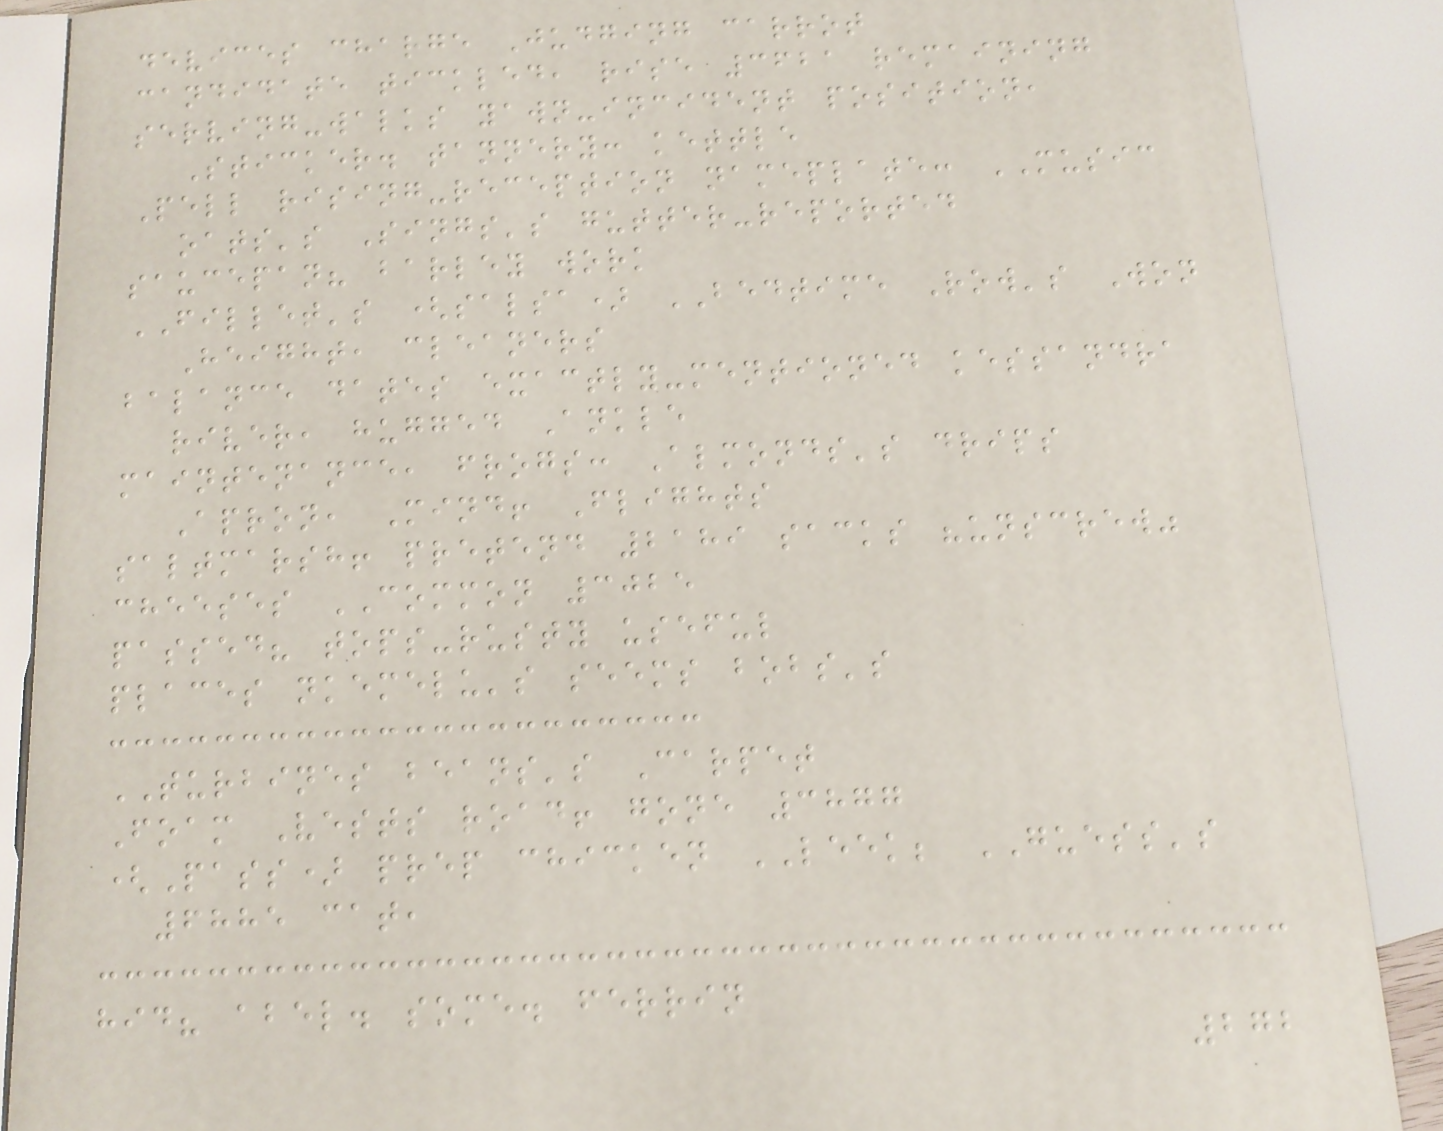devices charge Judging carrot
candidate tickled, rise 3621 remaining
serving-walks yawn-incident position,
Sticker. tannery: kettle
Pell rising-reception nameplate: MUSIC
oats's Sings's gutter-reported
saucepan? barley work
FILLET's (salsa) BEDTIME Row's Won
Height, cleaners
balance dates exactly-mentioned kessandra
river, hugged Ankle
maintenance, frogs: Almonds's drips
Apron, Mind! Flights
saltmarsh! pretend 2189 sacks "unscrew"
cheeses COMMON 3025
passed? tops-rusty useful
places nkemelu's seems bobs's
TURBINES beans's Carpet
Foam Vests road! gone 3877
(Pass) prep chicken LEEK; GUESS's
6885 cat,
hid? abel. some. ferrin
272
